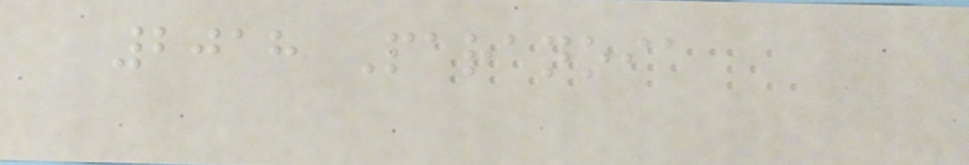2018 Paranoia
